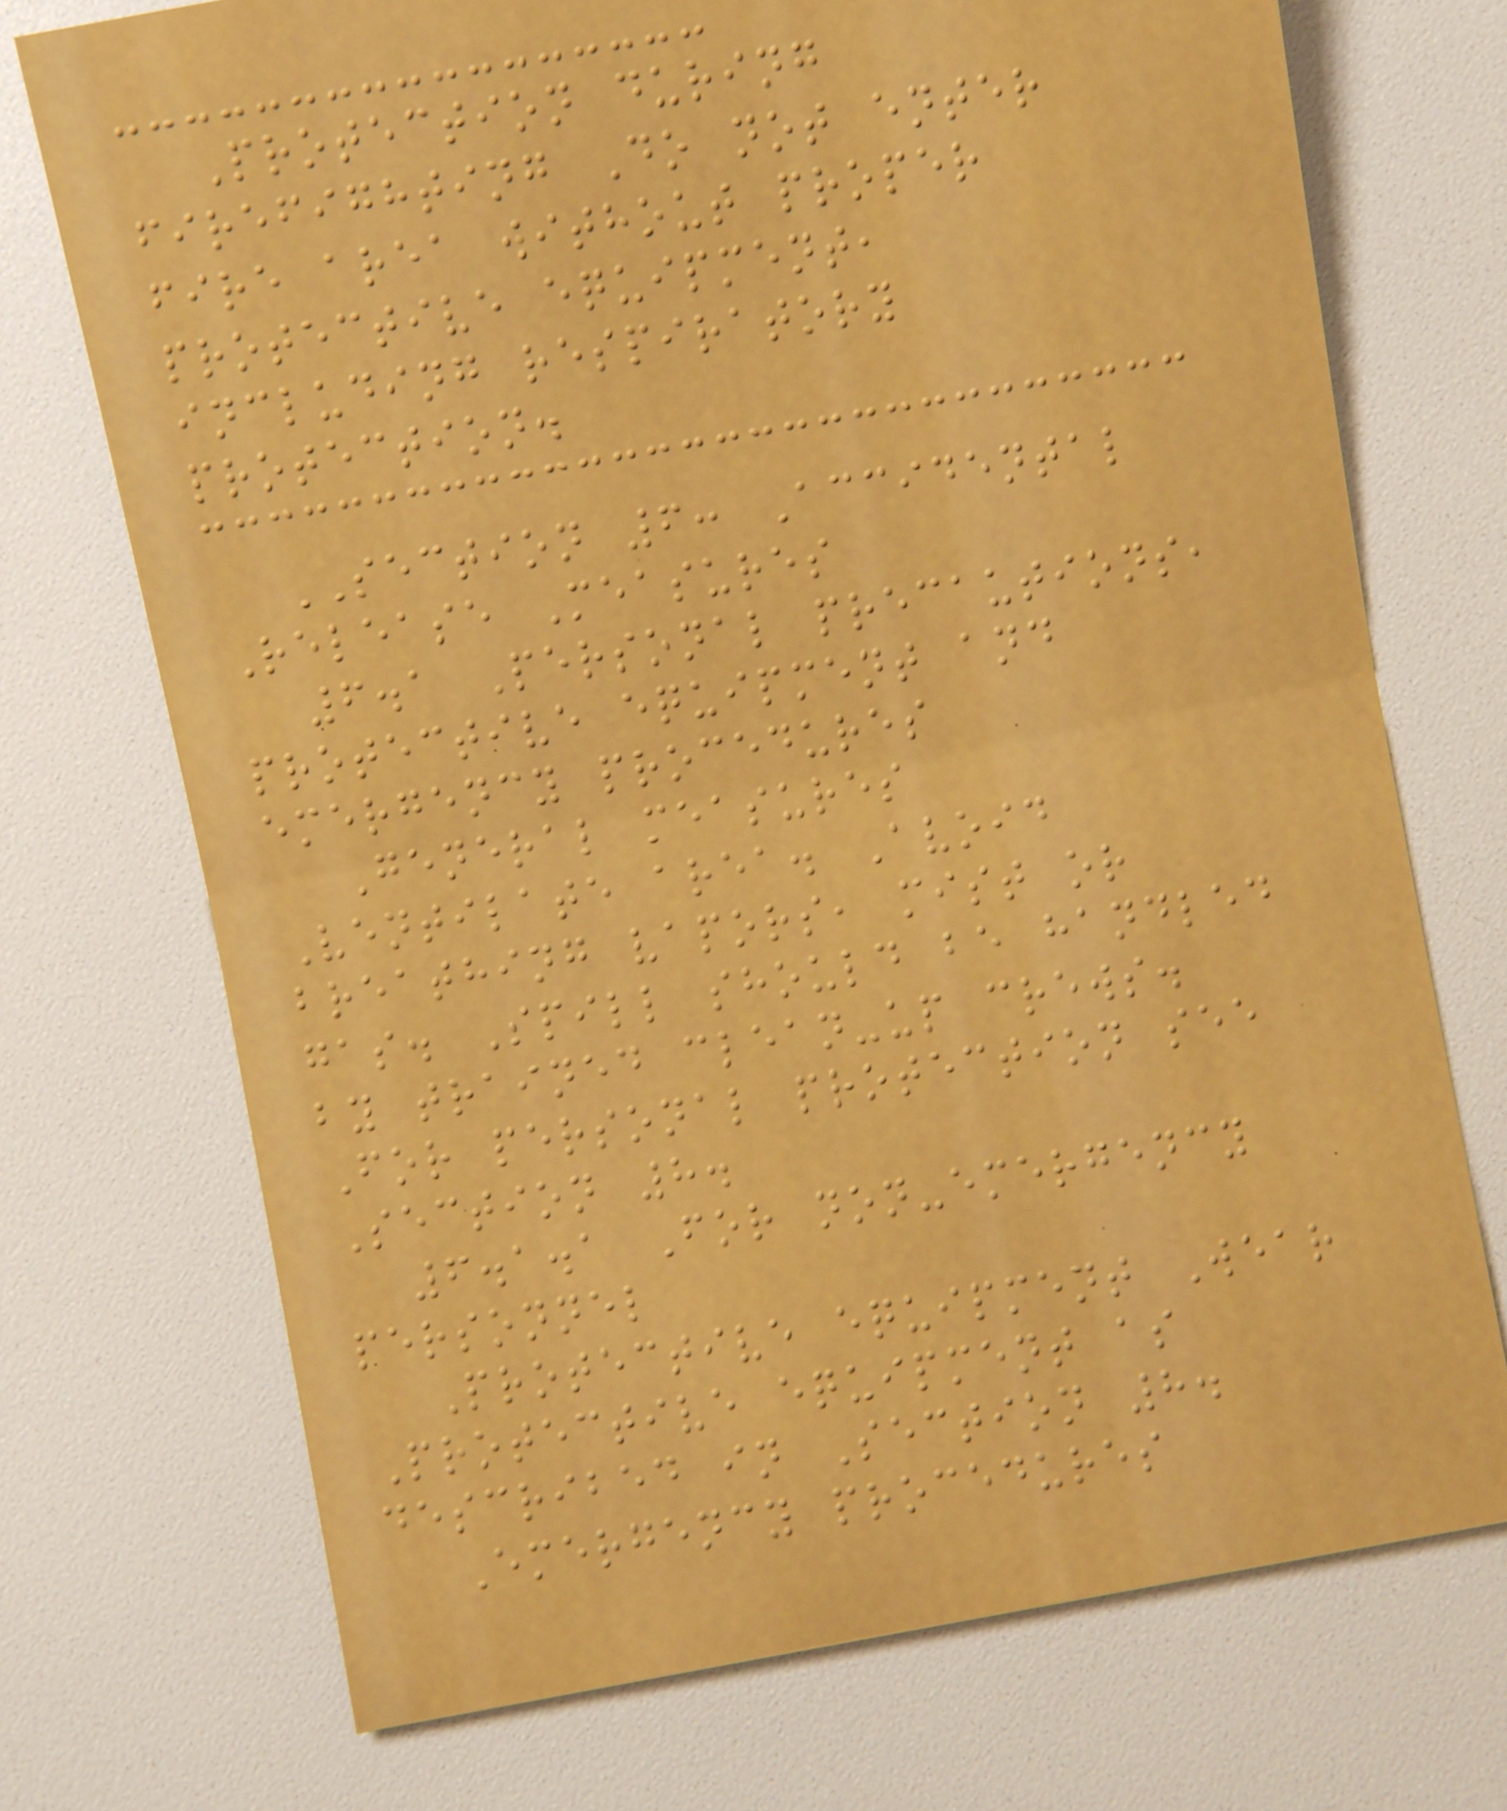Protection during
firefighting Do not enter
fire area without proper
protective equipment,
including respiratory
protection.
SECTION 6: Accidental
Release Measures
6.1 Personal precautions,
protective equipment and
emergency procedures
General measures
Ventilate area. Avoid
breathing vapors, mist or
gas. Spill should be handled
by trained clean-up crews.
For personal protection see
Section 8.
6.1.1 For non-emergency
personnel
Protective equipment Wear
Protective equipment as
described in Section 8.
Emergency procedures
